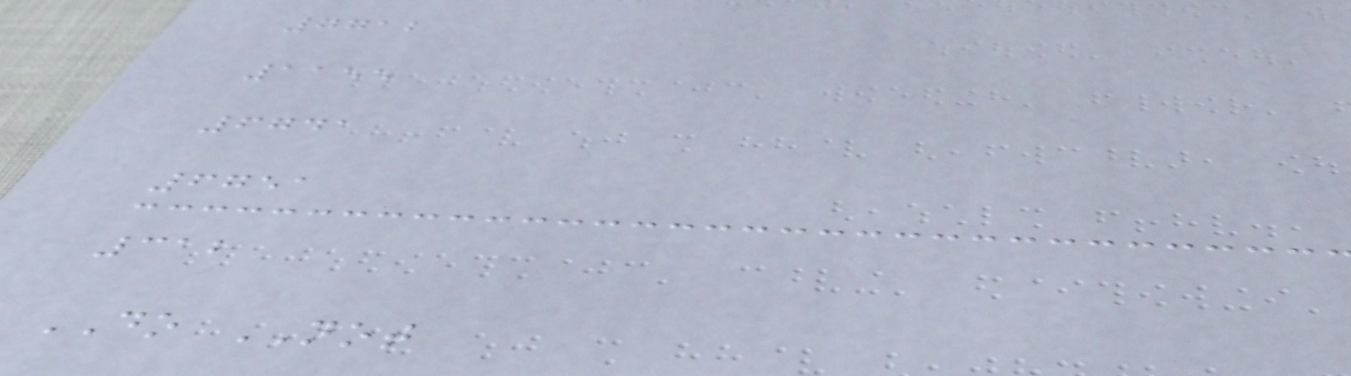7712
1155
6741
6751
312
DO NOT
